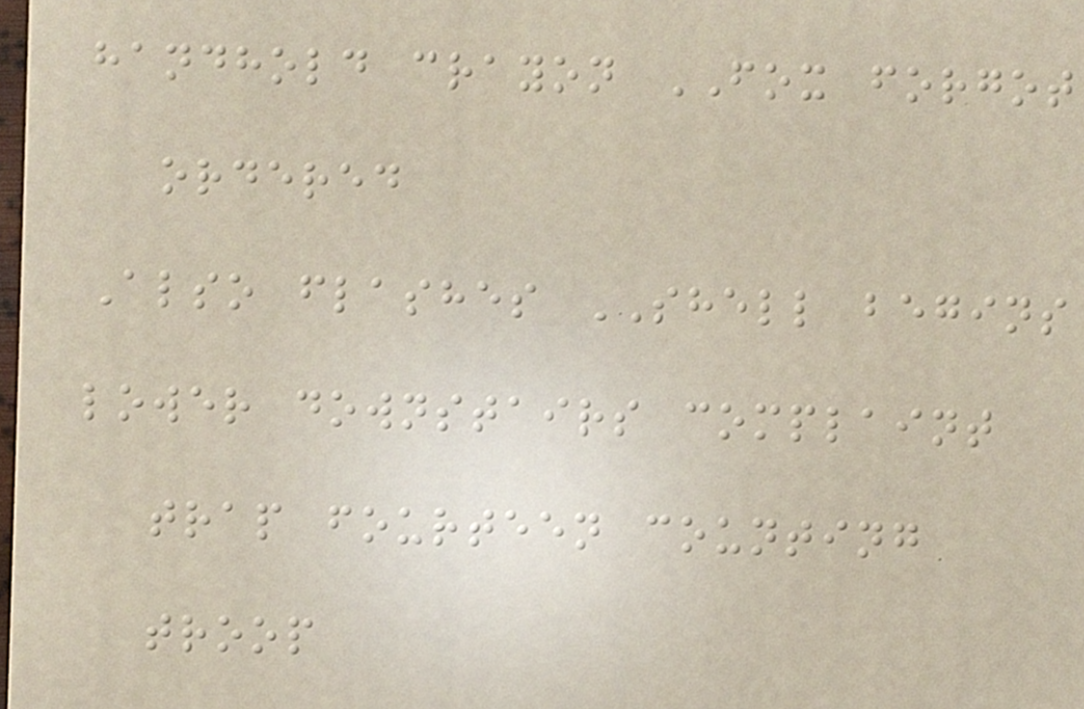handhold crayon FOX forgot
ordered
Also flashes SHELL begins
lower downstairs complaint
trap fourteen counting
troop
